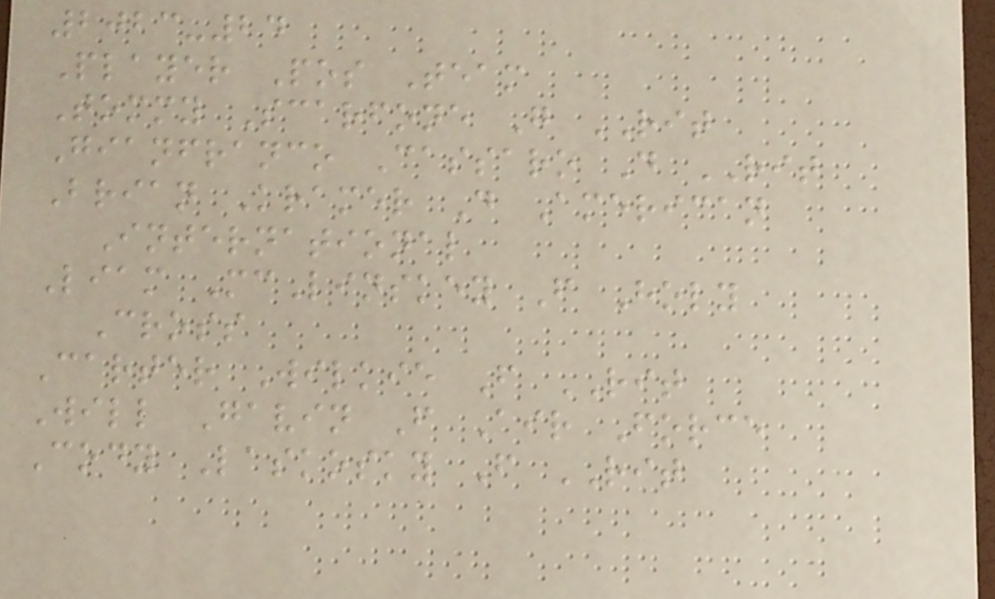2023-24
Player Pos Team
Tommy Scarfone G RIT
Gianfranco Cassaro D RIT
Brian Kramer D American
International
Liam McLinskey F Holy
Cross
Carter Wilkie F RIT
Will Gavin F Air Force
Cody Laskosky F RIT
